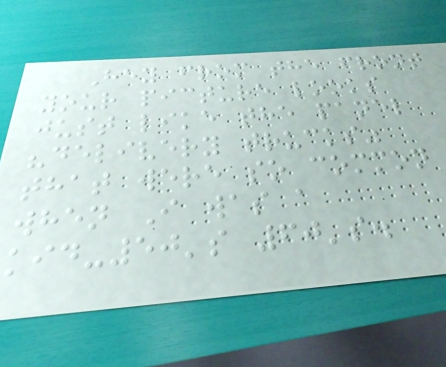Hey from the front
your picture looks
just like the panel
"delivery trucks"
that were so common
when I was a
kid-50's 60's.
